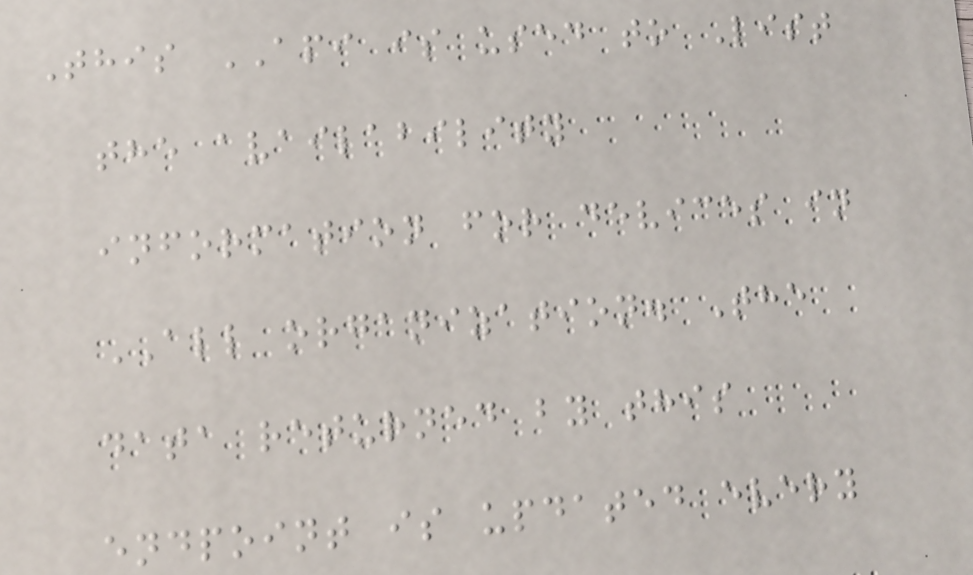This API is used to List
the availability
information for devices in
ALL organization. The
data returned by this
endpoint is updated every
